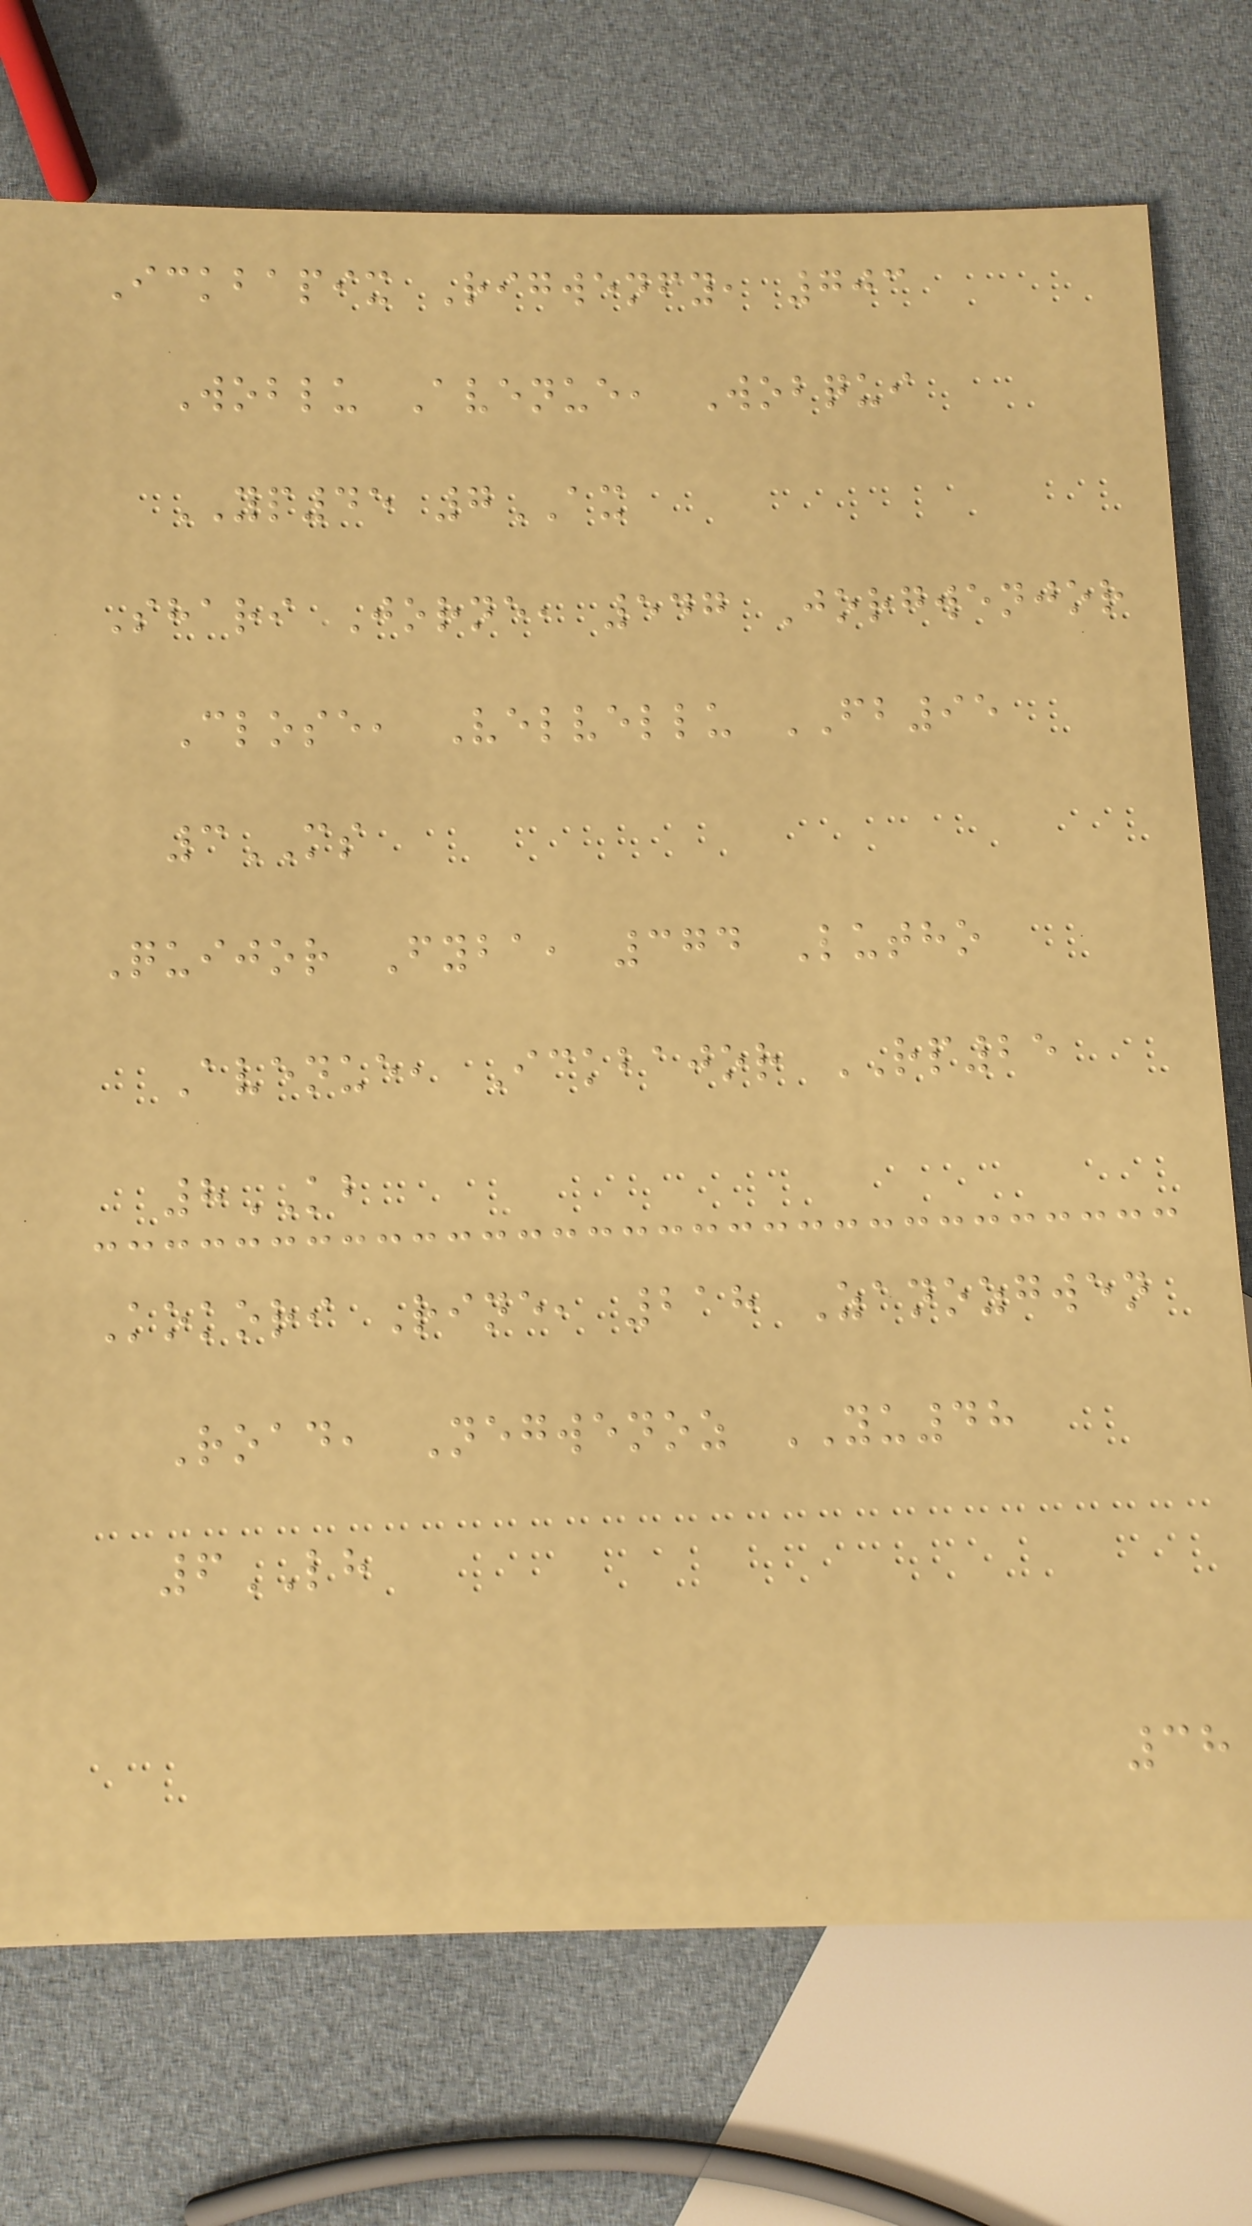Ickbapix Rigwenfy, 703
Woblu Avenue, Wobqui
YP45 7AX
Shari Jorne, 547 Jorgwenjor
Close, Velvellu FB95
3MS
Quijor Fyba, 374 Lutho
Avenue, Ickbajor RP25
8KB
Kokori Rine, 218 Zanozgwen
Road, Negwenoz YU48
6LH
38
